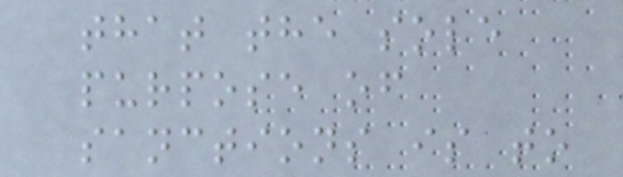that the sole
purpose of
sanctions is to
